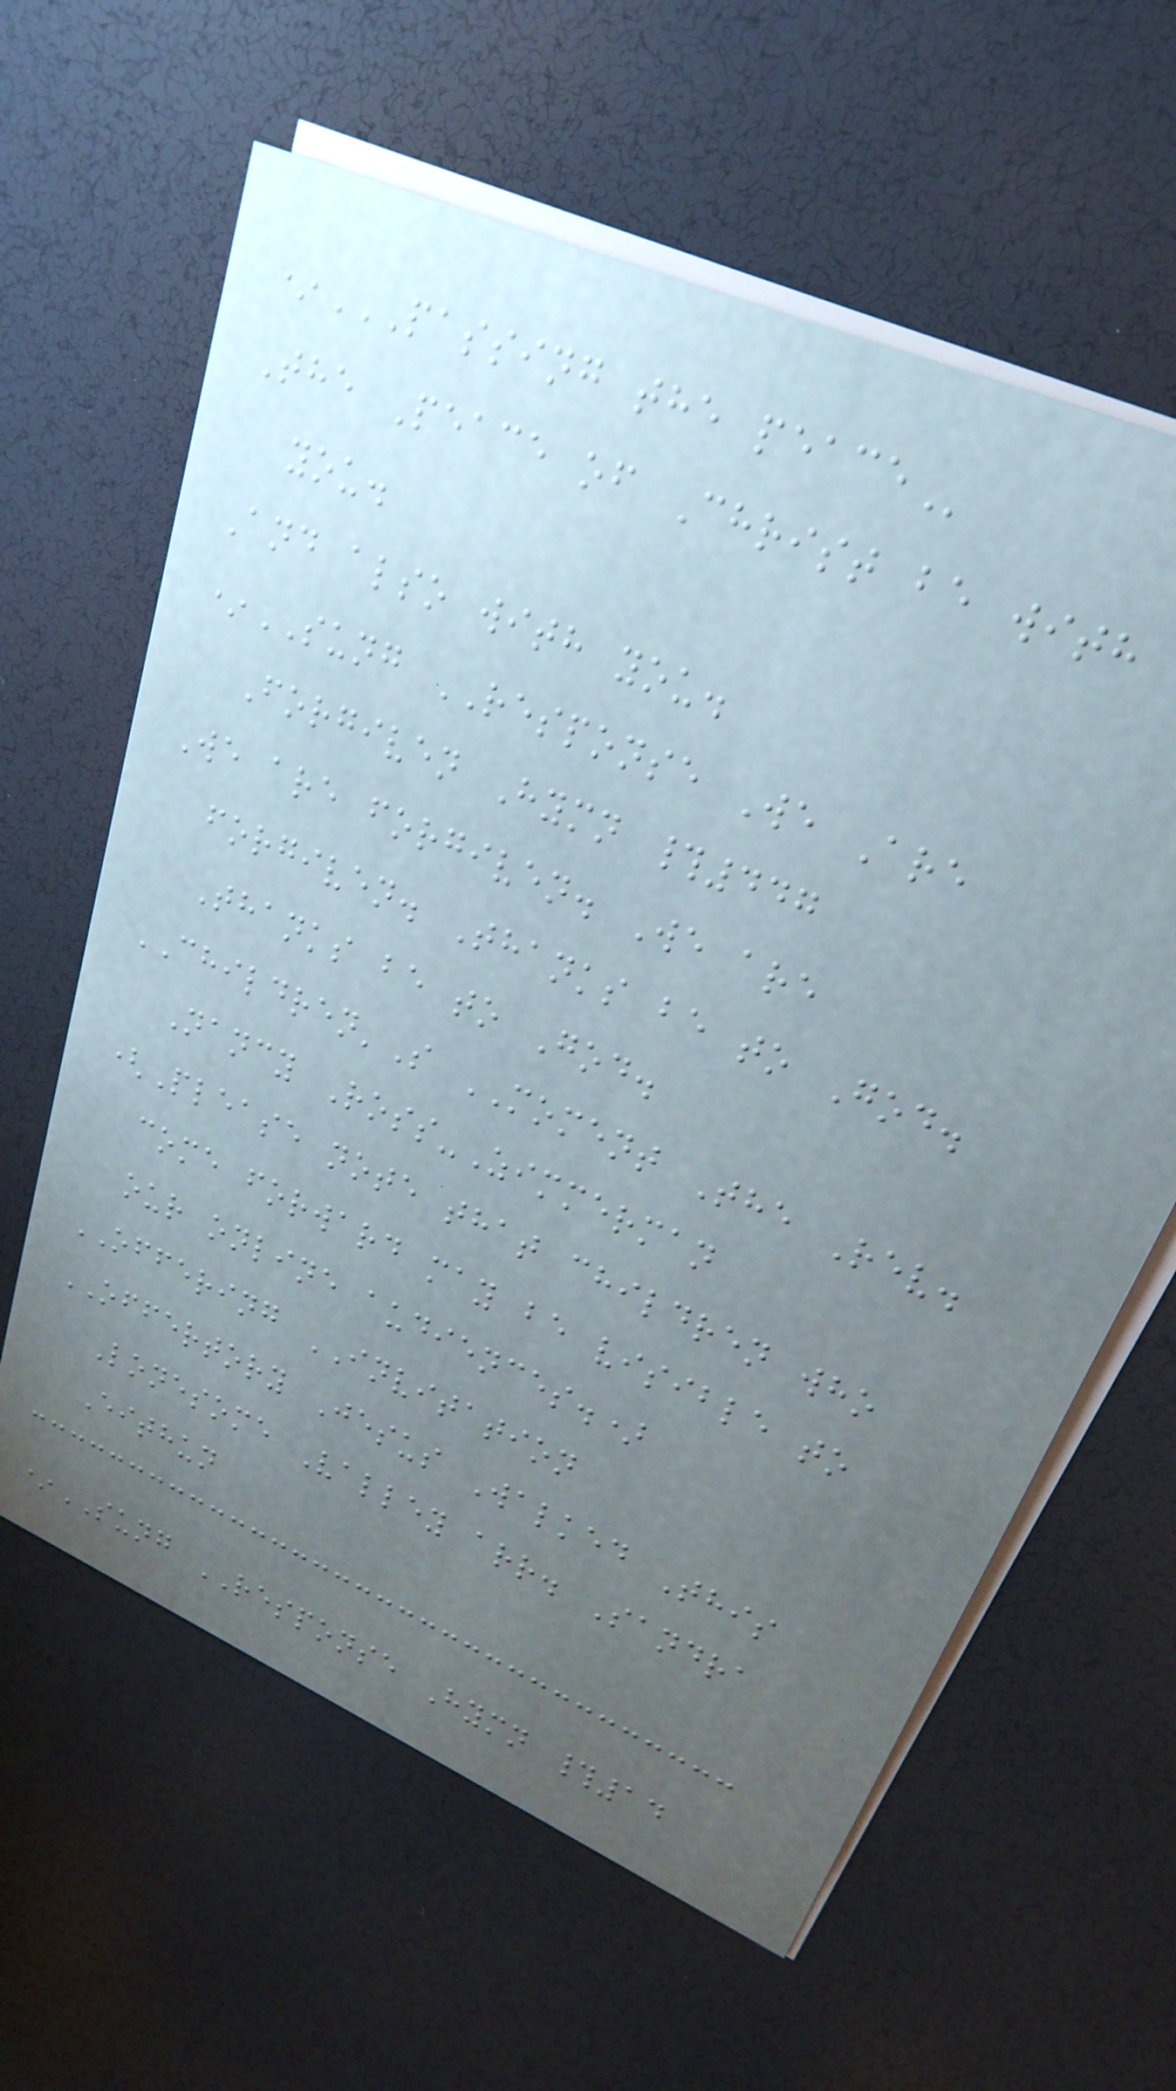*PASSING THE PEACE
The Peace of Christ be with
you.
And also with you.
*SUNG RESPONSE We Are
Forgiven Hymn #447
We are forgiven. We are
forgiven. Thanks be to God.
Thanks be to God.
CHILDREN'S MOMENT The Rev.
Nancy Ross-Zimmerman
(Please note that children who
come forward may be visible to
our online audiences.)
OFFERING INVITATION
OFFERTORY Jesus Walked This
Lonesome Valley arr. Sandra
Eithun
*SUNG RESPONSE Hymn #14
